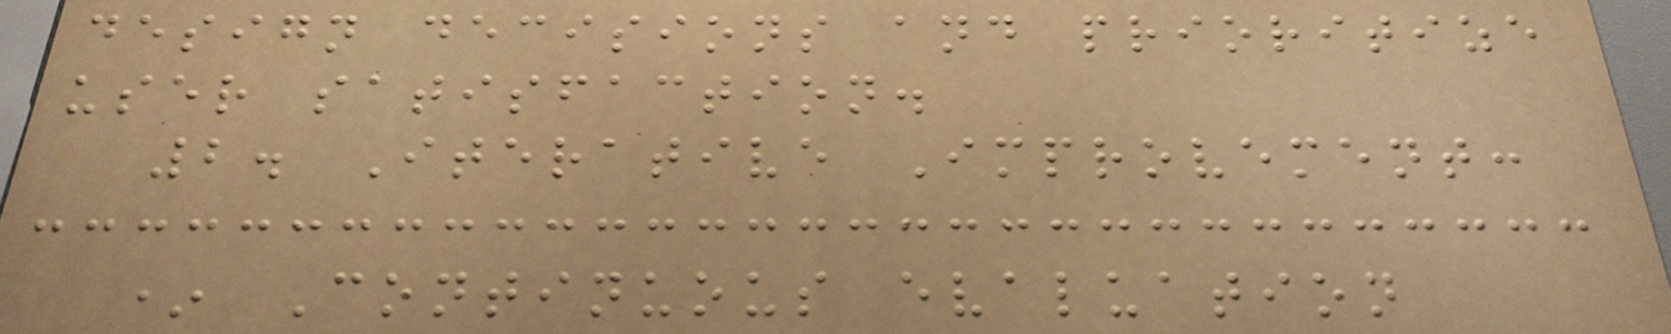design decisions and prioritize
user satisfaction.
2. Iterative Improvement:
* Continuous evaluation
